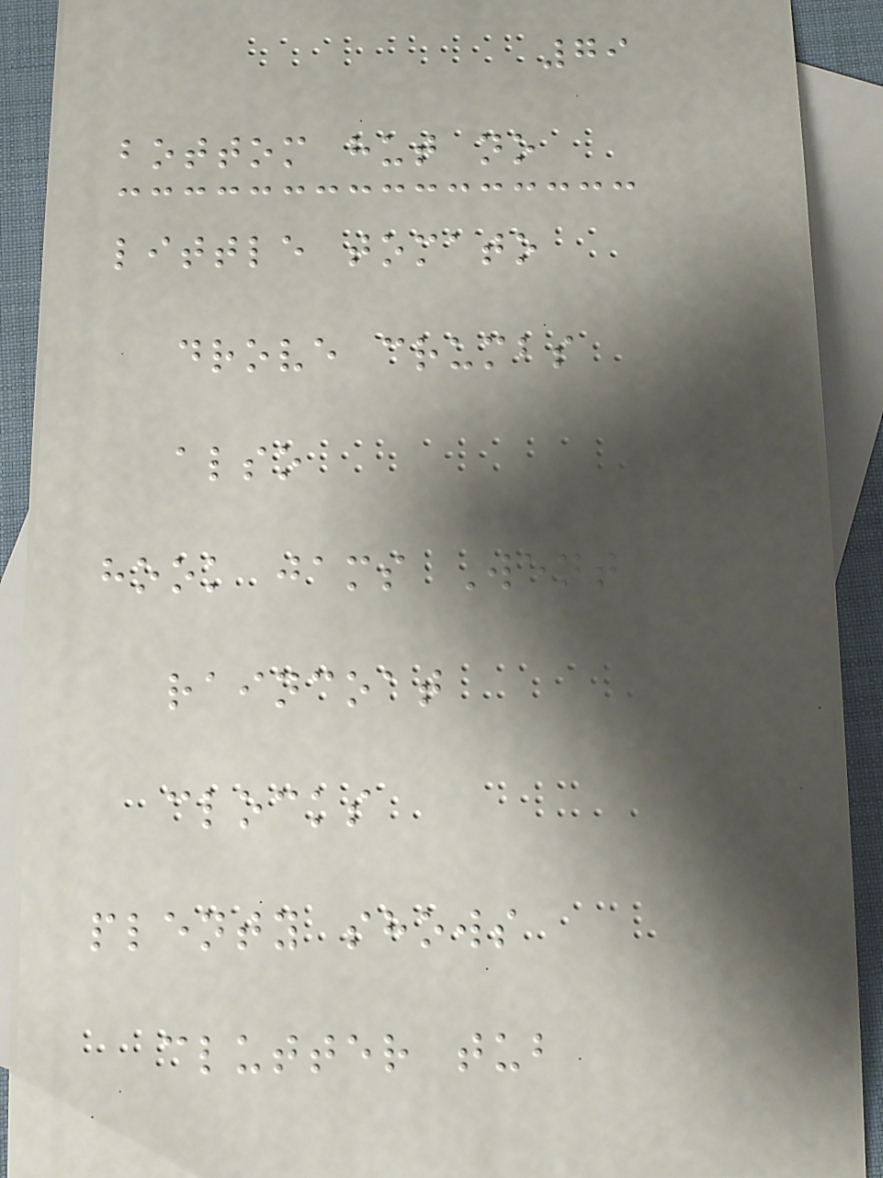79
bottom hut no
little tomato
drove crumbs
also
hook jams Went
raincoat
clocks
plenty shows
clutter tub
